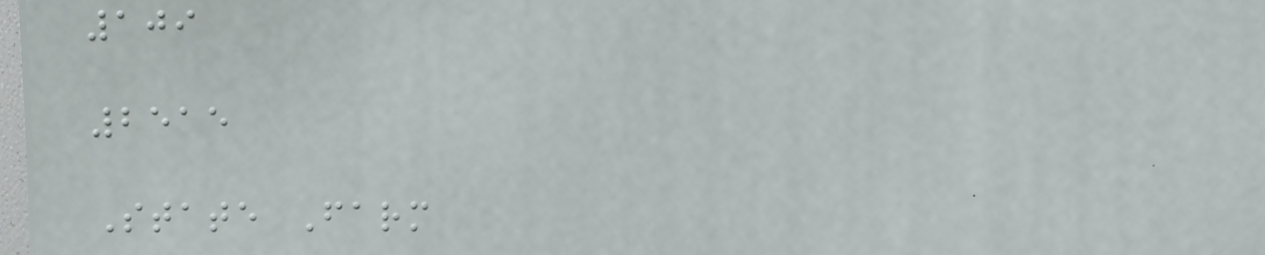109
2515
State Farm
